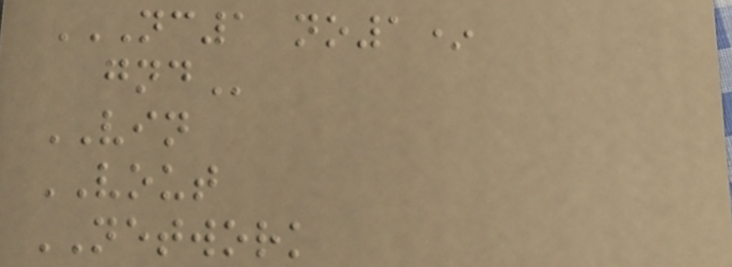NC1 NO1*
GND
VIN
VOUT
NETWORK
